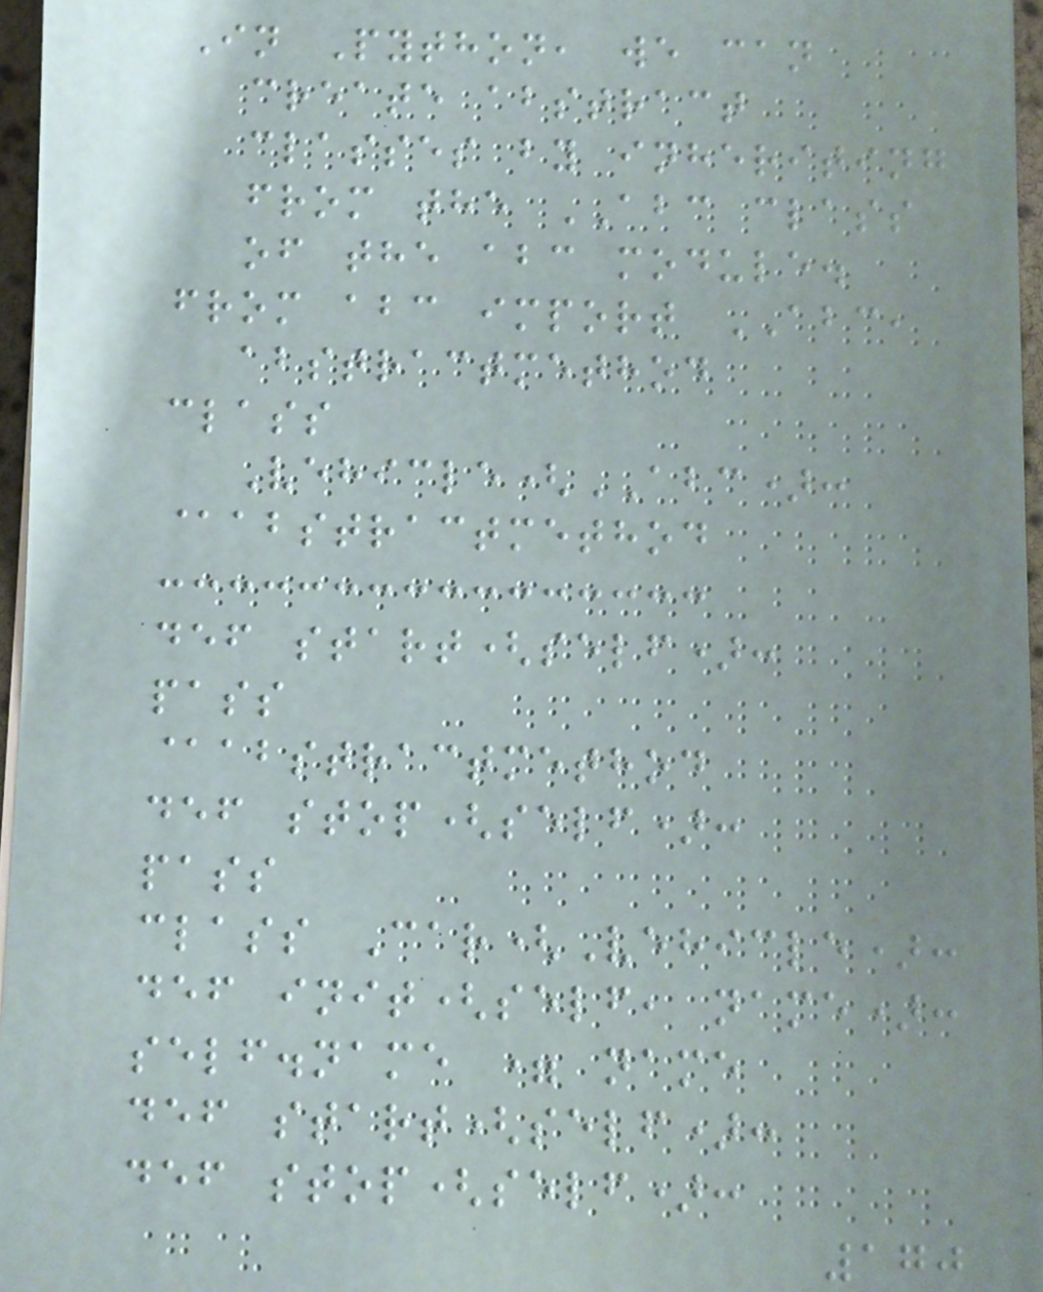In Python, we can
create abstract
classes by inheriting
from the ABC class
of the abc module.
from abc import ABC,
abstractmethod
class
Vehicle(ABC):
@abstractmethod
def start(self):
pass
@abstractmethod
def stop(self):
pass
class Car(Vehicle):
def init(self, name):
self.name = name
def start(self):
def stop(self):
170
